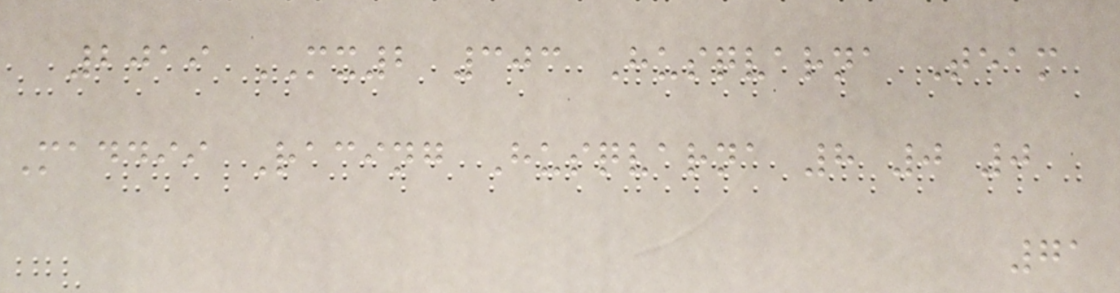2019 MX2 303 Husqvarna Team
Maddii Racing Husqvarna 8 0 0
71
